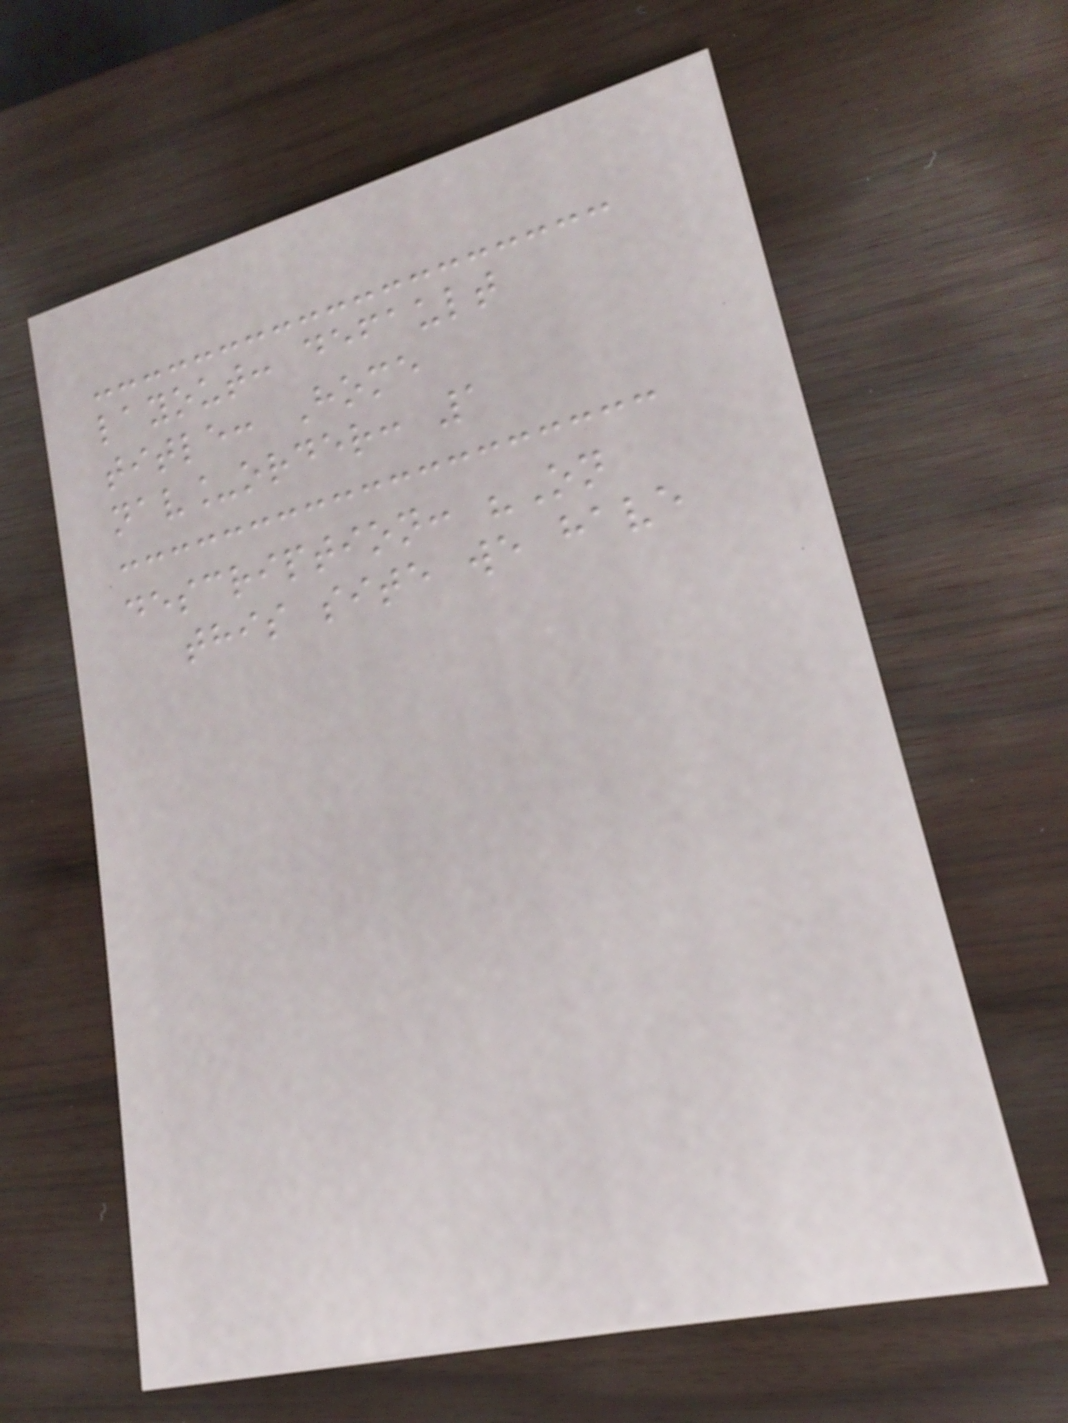layout: default
title: Home
nav_order: 1
description: "On
this site we have
